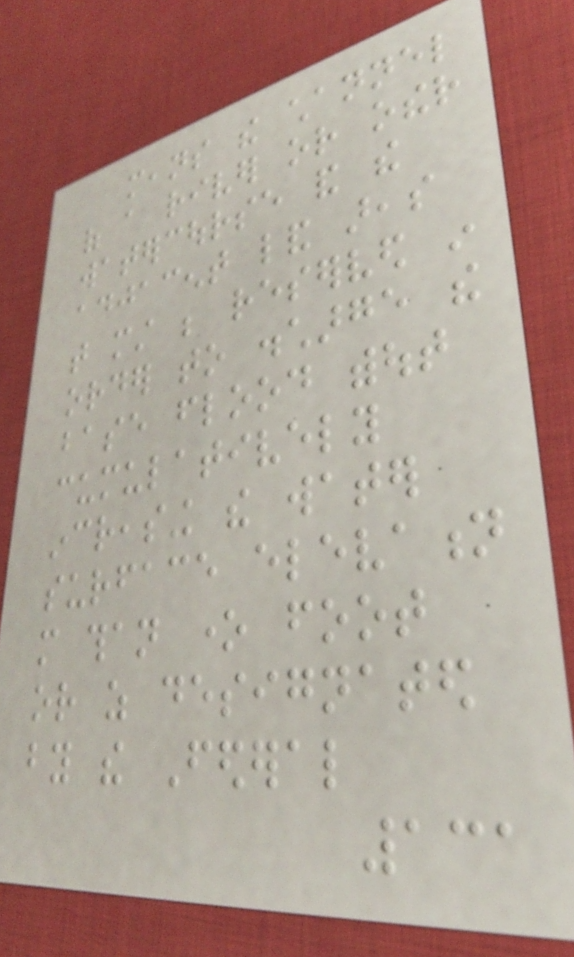means the channel
of a river or other
watercourse and the
adjacent land areas
that must be reserved in
order to discharge the
base flood without
cumulatively
increasing the water
surface elevation
more than one foot
or as designated
by the Federal
131
